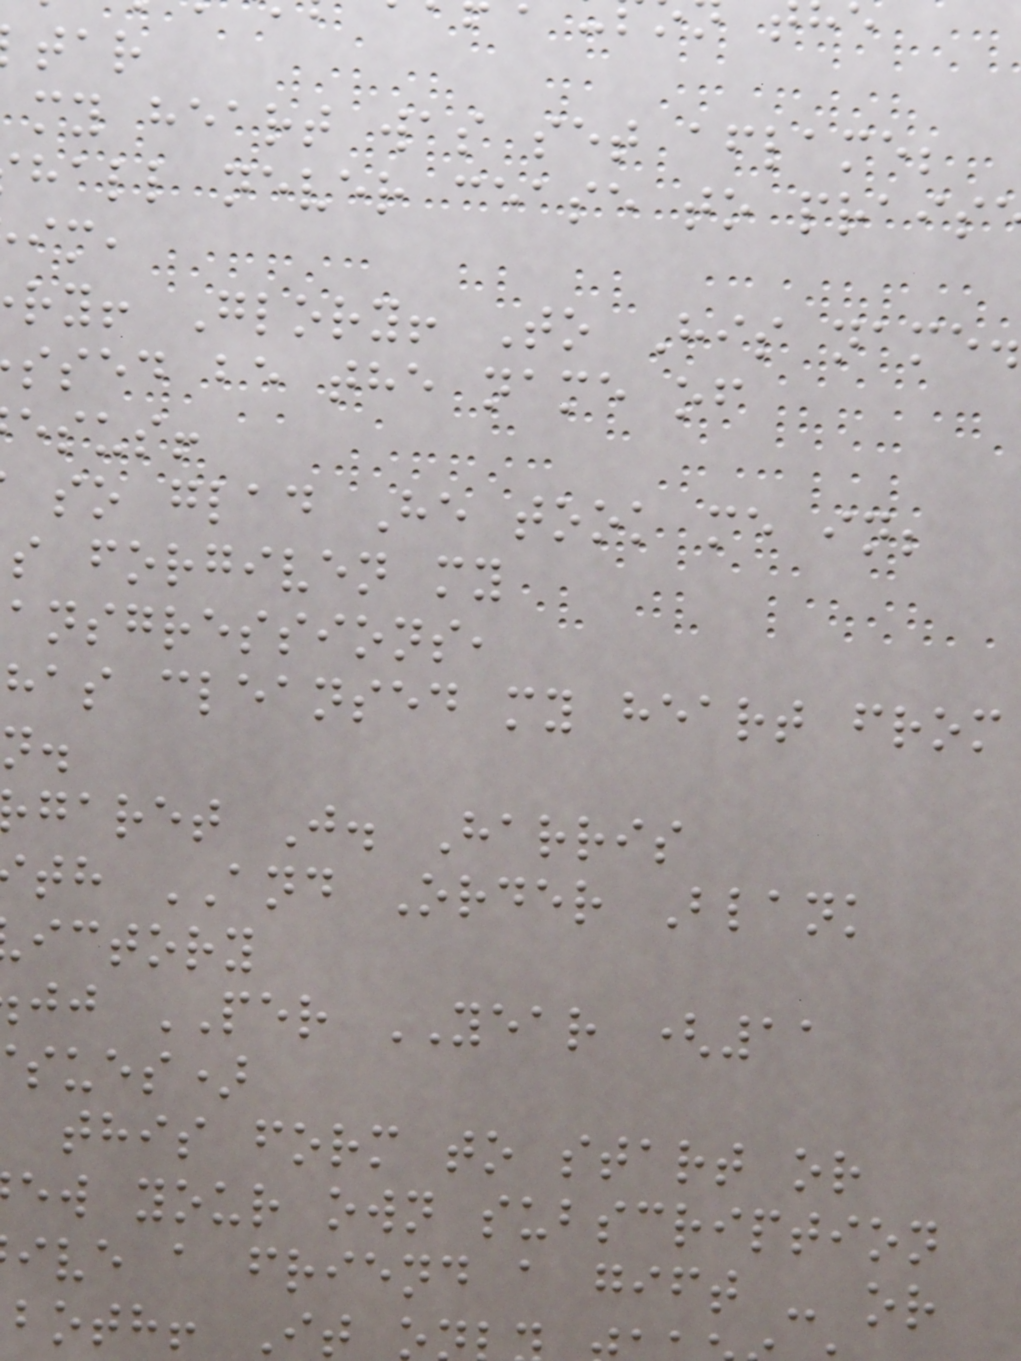my heart was set aflame;
hall never cease to prais
ry! Glory! To His name.
ssed be the name of
esus!
so glad He took me in;
s forgiven my
ansgressions,
has cleansed my heart from
garet J. Harris
th AND Order Blank
ictory
jj PER YEAR (11
sues)
this form to start or
ew your own subscription
ive a friend a gift - or
both! It
